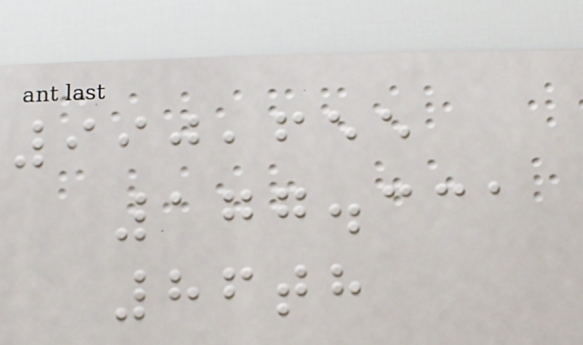990,655
177.331
86th
